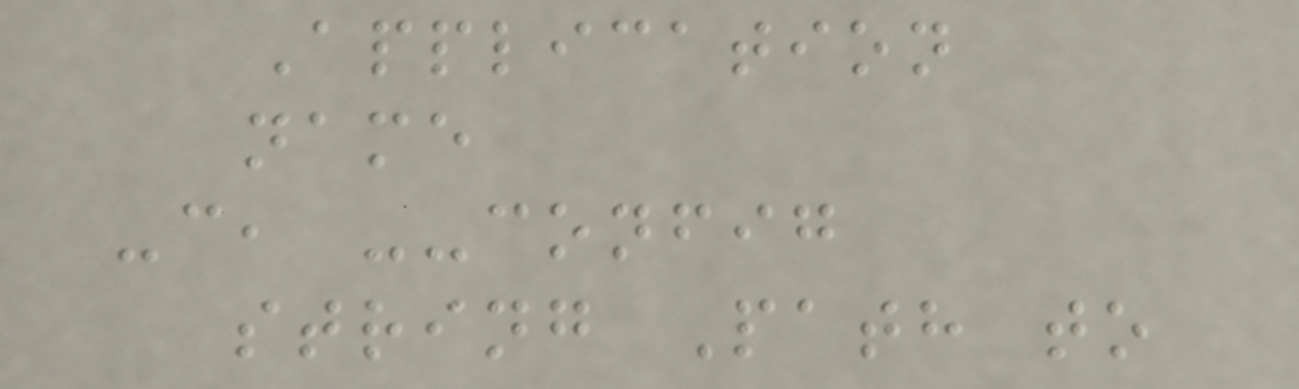Application
name
-c, --config
string Path to
